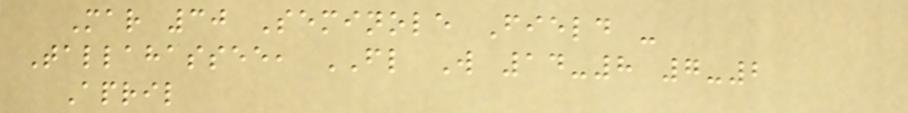Mar 30 Seminole Field -
Tallahassee, FL W 14-8 7-2
April
